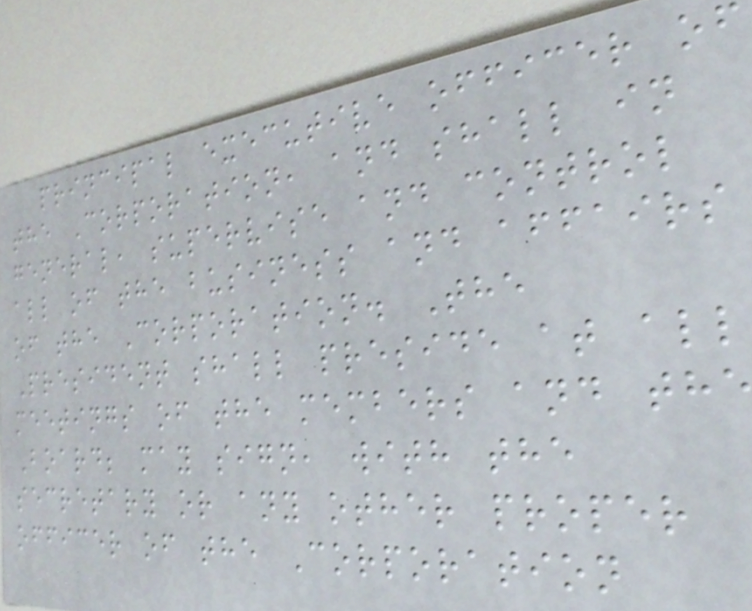principal executive officer of
the Corporation, and shall in
general, supervise and control
all of the business and affairs
of the Corporation. The
President shall preside at all
meetings of the members and the
Board; may sign, with the
secretary or any other proper
officer of the Corporation
